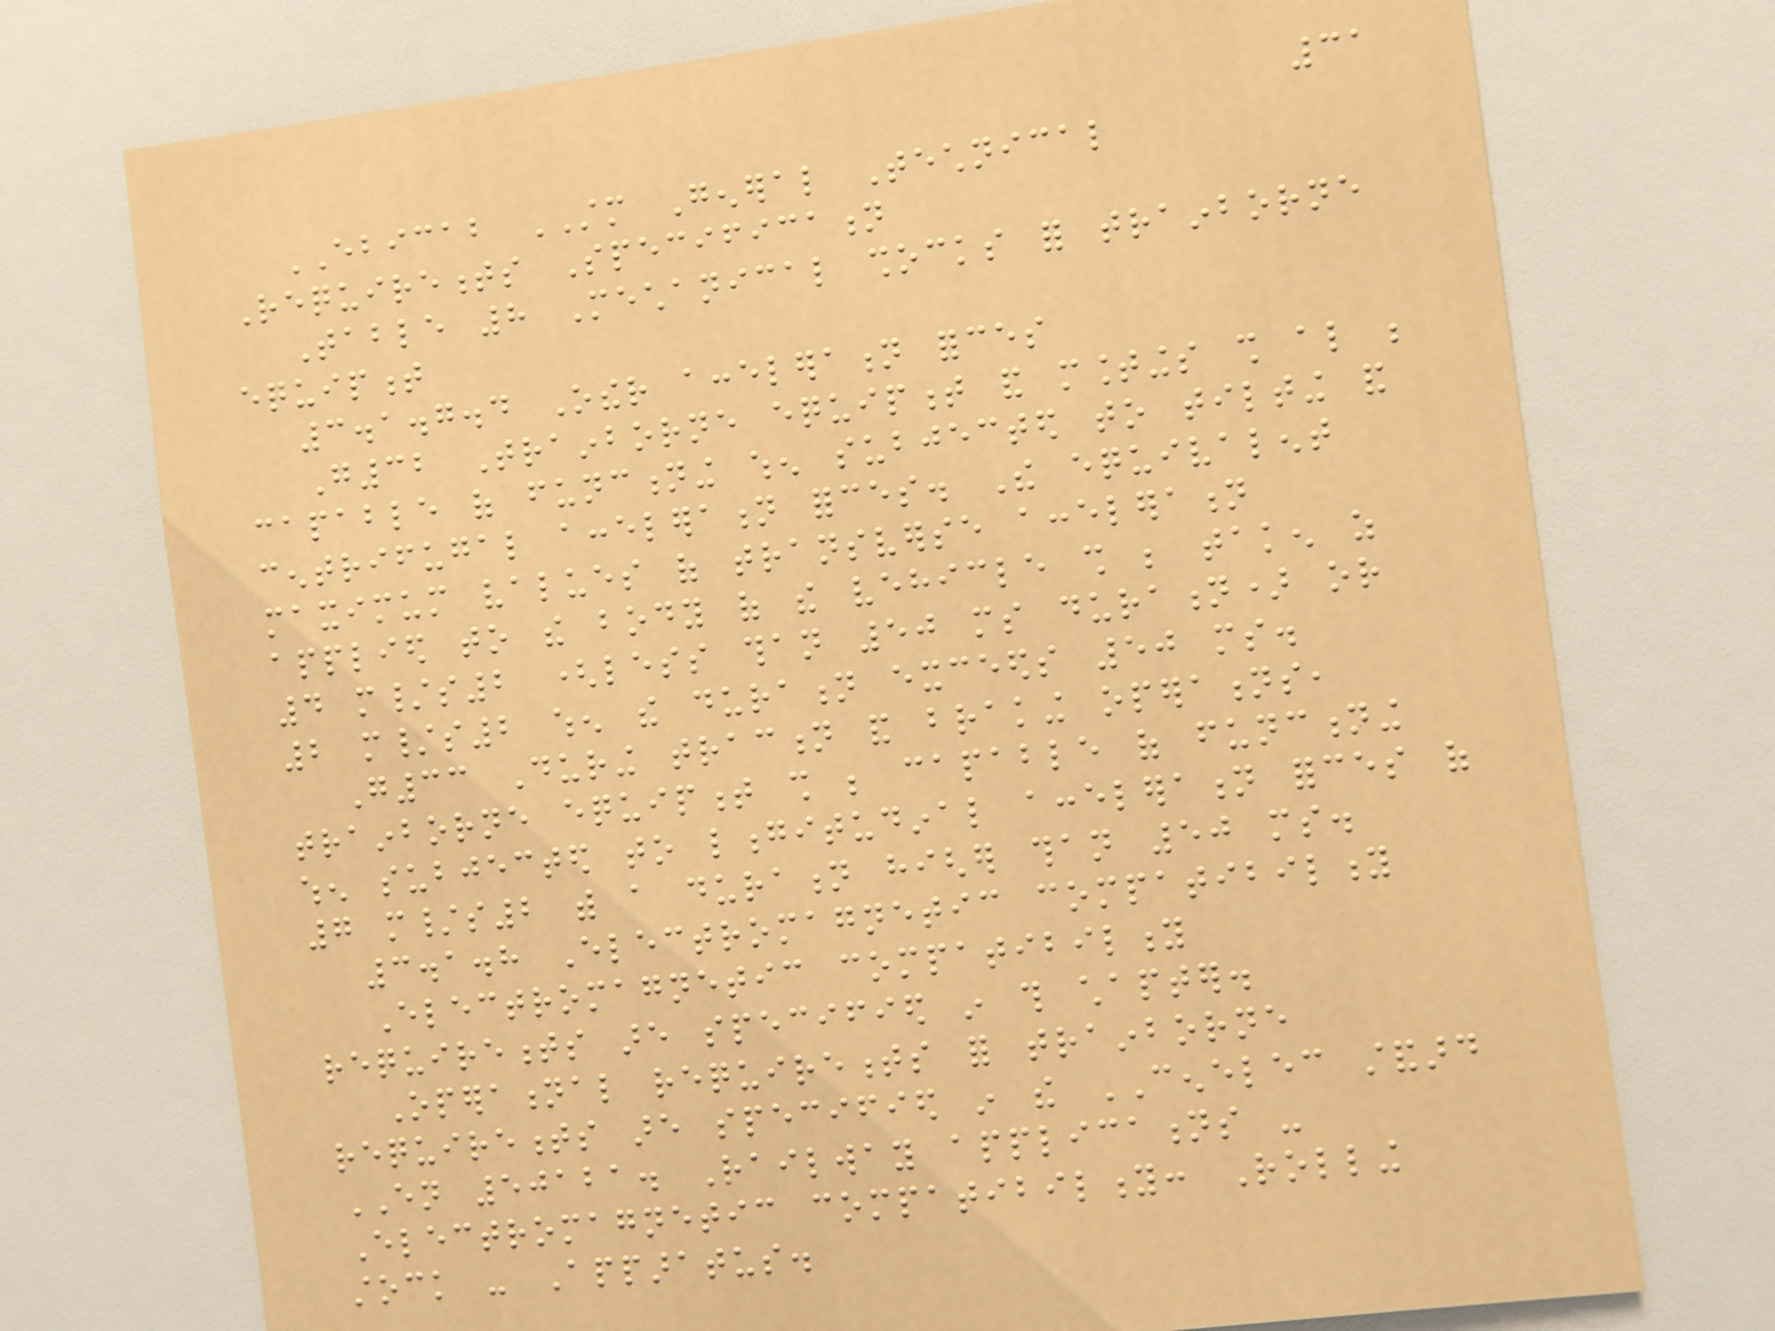31
EBICAB STM General Technical
Requirements Specification
Table 8 Mechanical shocks for trainborne
equipment
3.1.7.4 Other acceleration forces
G32 Trainborne equipment and mountings shall also be
capable of functioning when subjected to tilting and
centrifugal acceleration forces. The equivalent
maximum values of transverse acceleration
applied to the body of the vehicle shall be taken as
4 m/s2 (less than 50 ms duration) or
2 m/s2 when the duration exceeds 50 ms.
G33 During traction and braking operations,
trainborne equipment shall be capable of functioning
when subjected to longitudinal acceleration forces of
7 m/s2 with a duration higher than 50 ms.
3.1.8 Electromagnetic compatibility
Electromagnetic compatibility
requirements are specified in this chapter.
Operational requirements for trainborne
requirements are specified in the CENELEC standard
EN 50121. Railway applications -
Electromagnetic compatibility: Rolling
stock - Apparatus.
